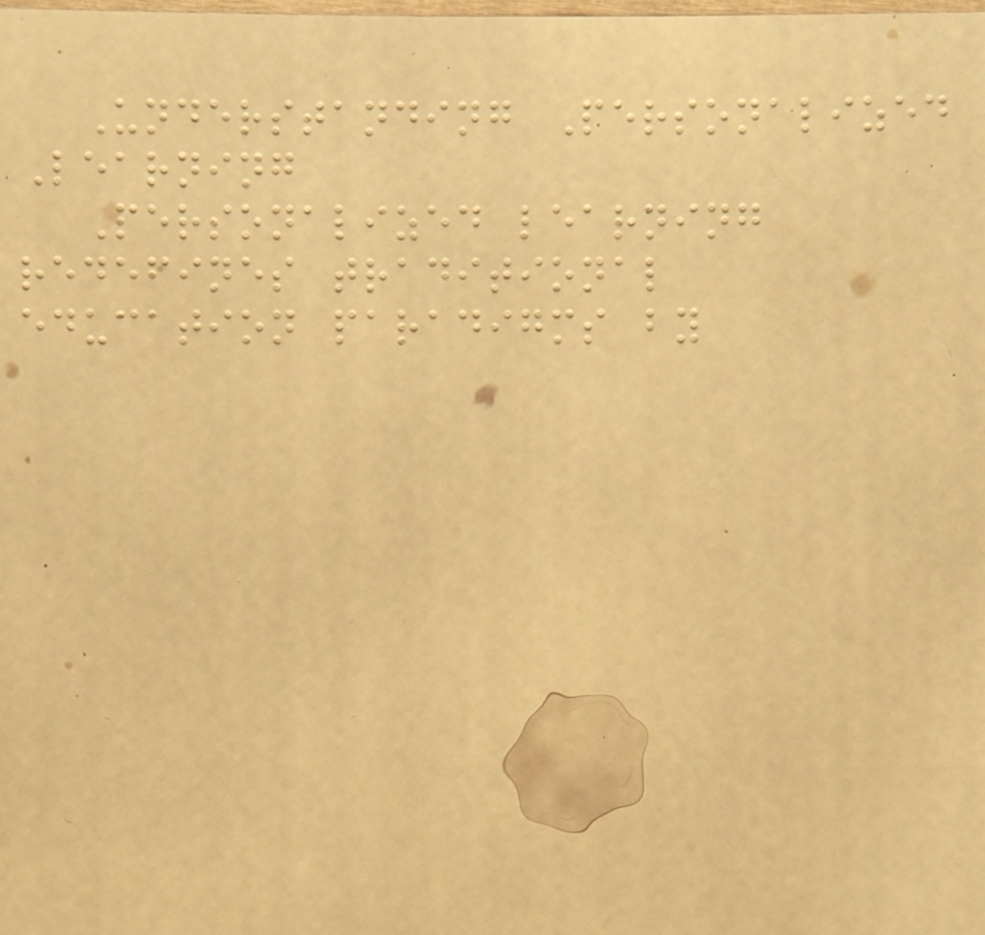Understanding Personalized
Learning
Personalized learning
redefines traditional
education paradigms by
